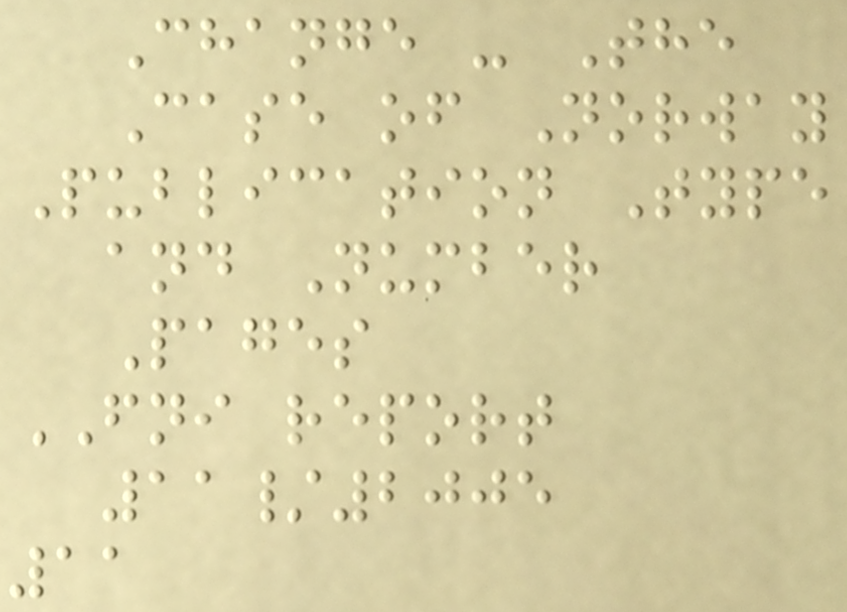Change - The
Case of Norway
Publication Type
and Number
Pages
FNI report
11/2005
11
